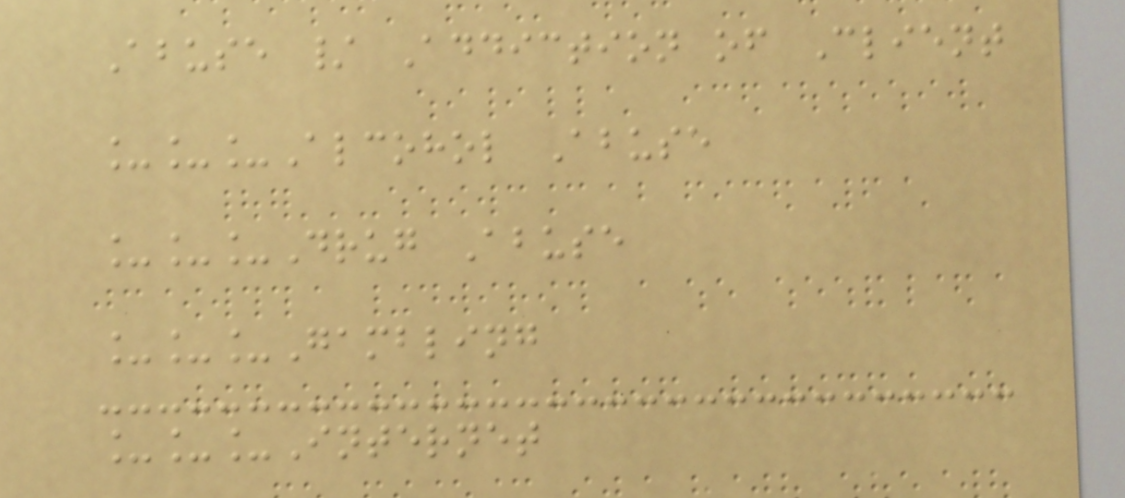Abuse / Addiction of Client
___Alcohol Abuse
___Drug Abuse
___Gambling
___Internet
